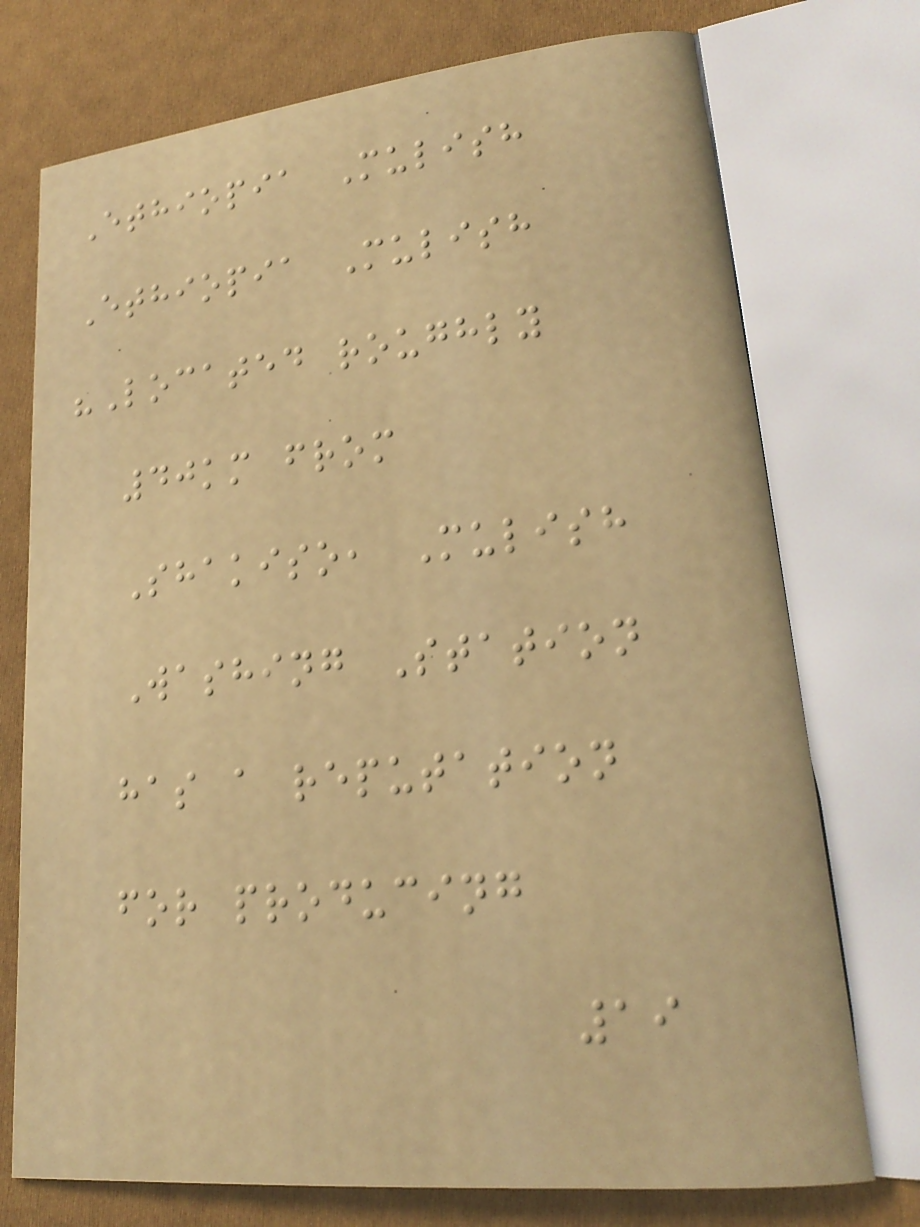Ethiopia Mulish
Ethiopia Mulish
"Located roughly
40km from
Shakiso, Mulish
Washing Station
has a reputation
for producing
19
